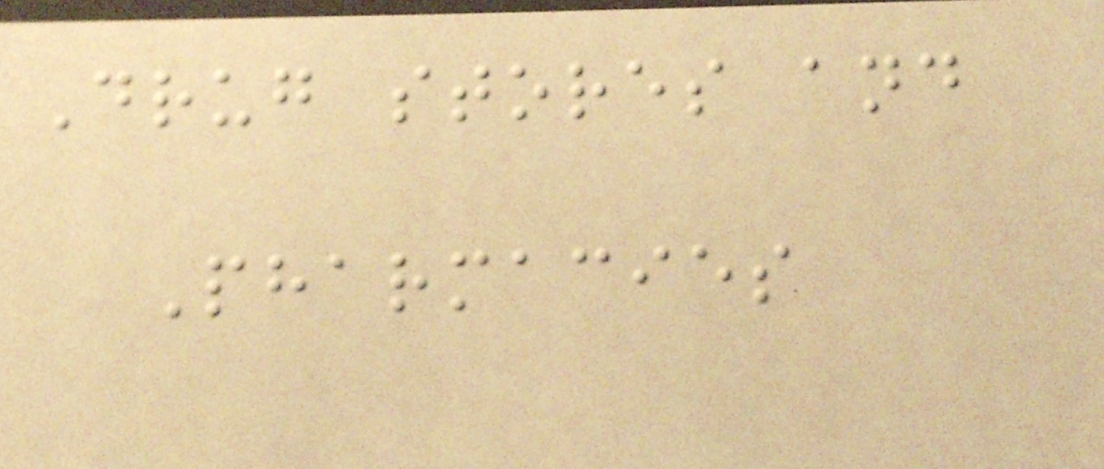Drug stores and
Pharmacies
